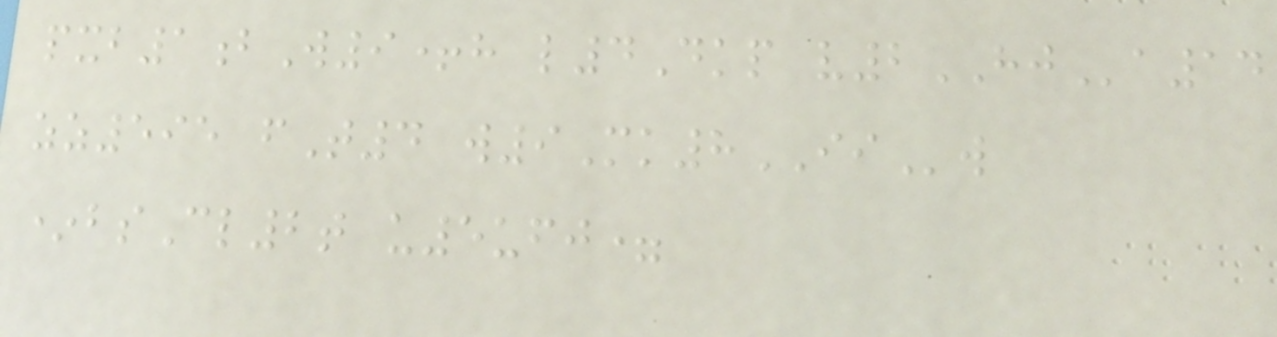pxb1bW9+h l4Dkp v2HJa14
zz595 fT4 w9Mk8IIw
*bsCl2t u5ufj=
